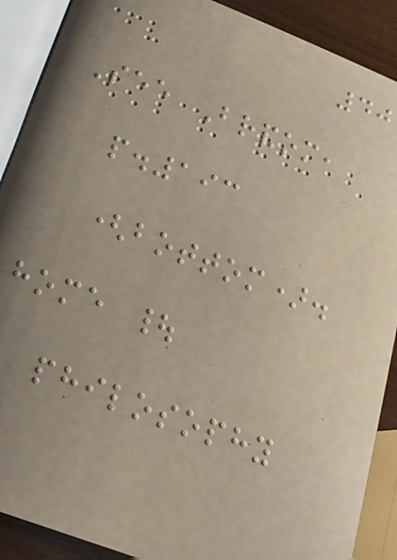40
See Brandom,
p.193
(bottom).
home |
philosophy
